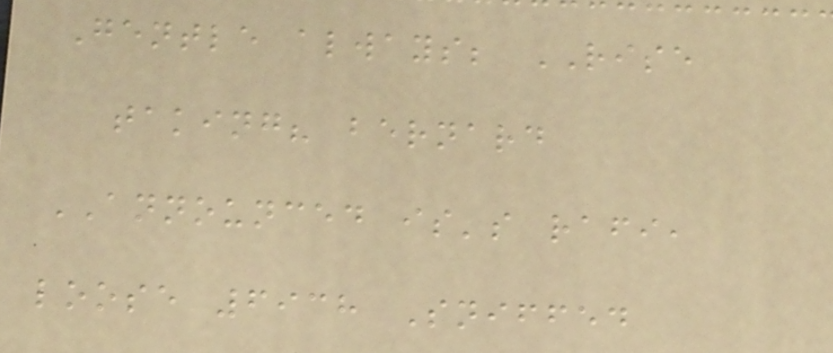Gentle always; RISE
taking? bernard
ANNOUNCED is's rafi,
loose 6938 Sniffed
